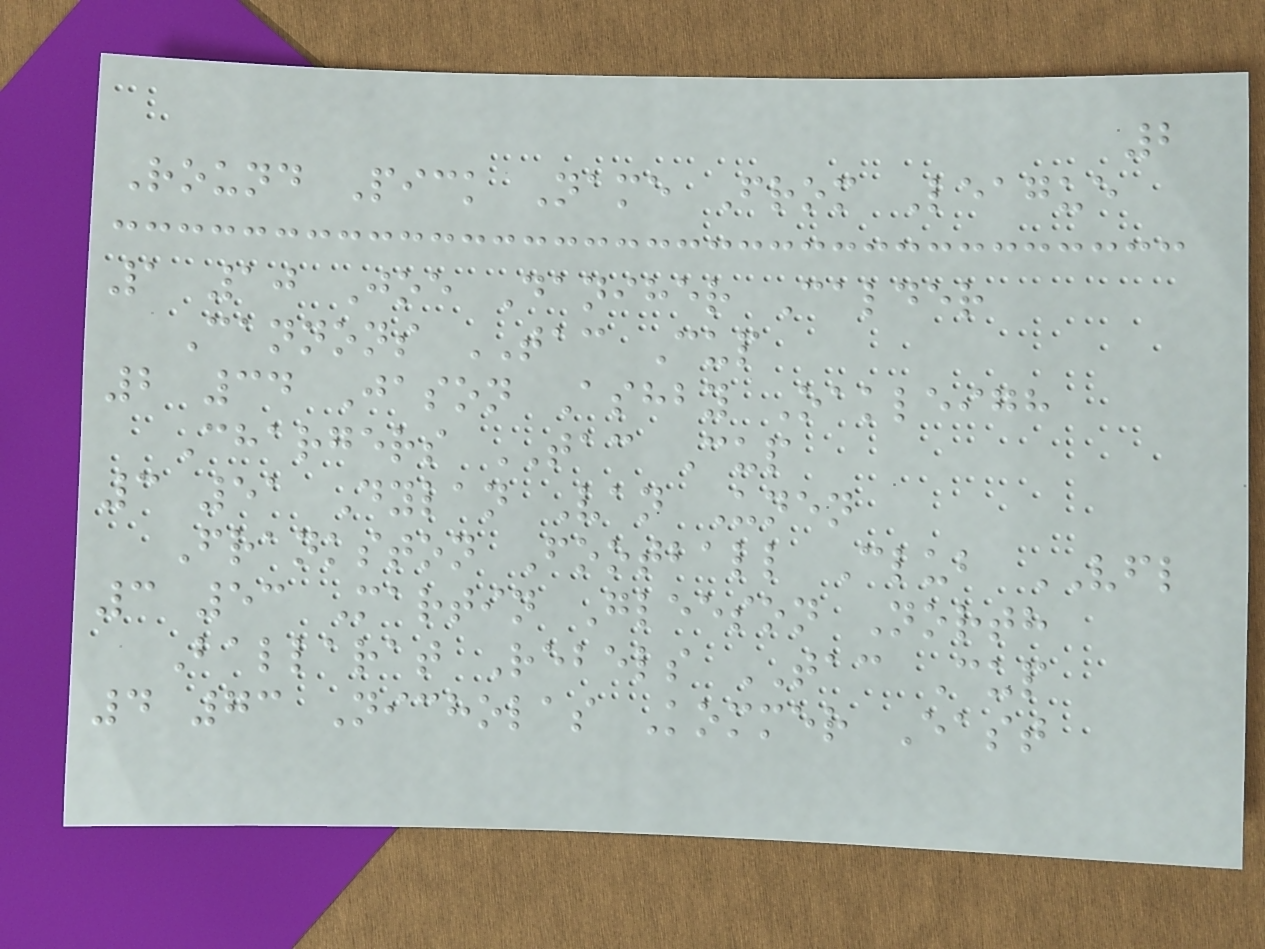2
Round Pick Name From League
1 10 Joe Daniher Calder
Cannons TAC Cup
2 34 Jason Ashby Oakleigh
Chargers TAC Cup
3 51 Dylan Van Unen
Frankston Football Club VFL
3 53 Martin Gleeson North
Ballarat Rebels TAC Cup
4 73 Nicholas Kommer East
